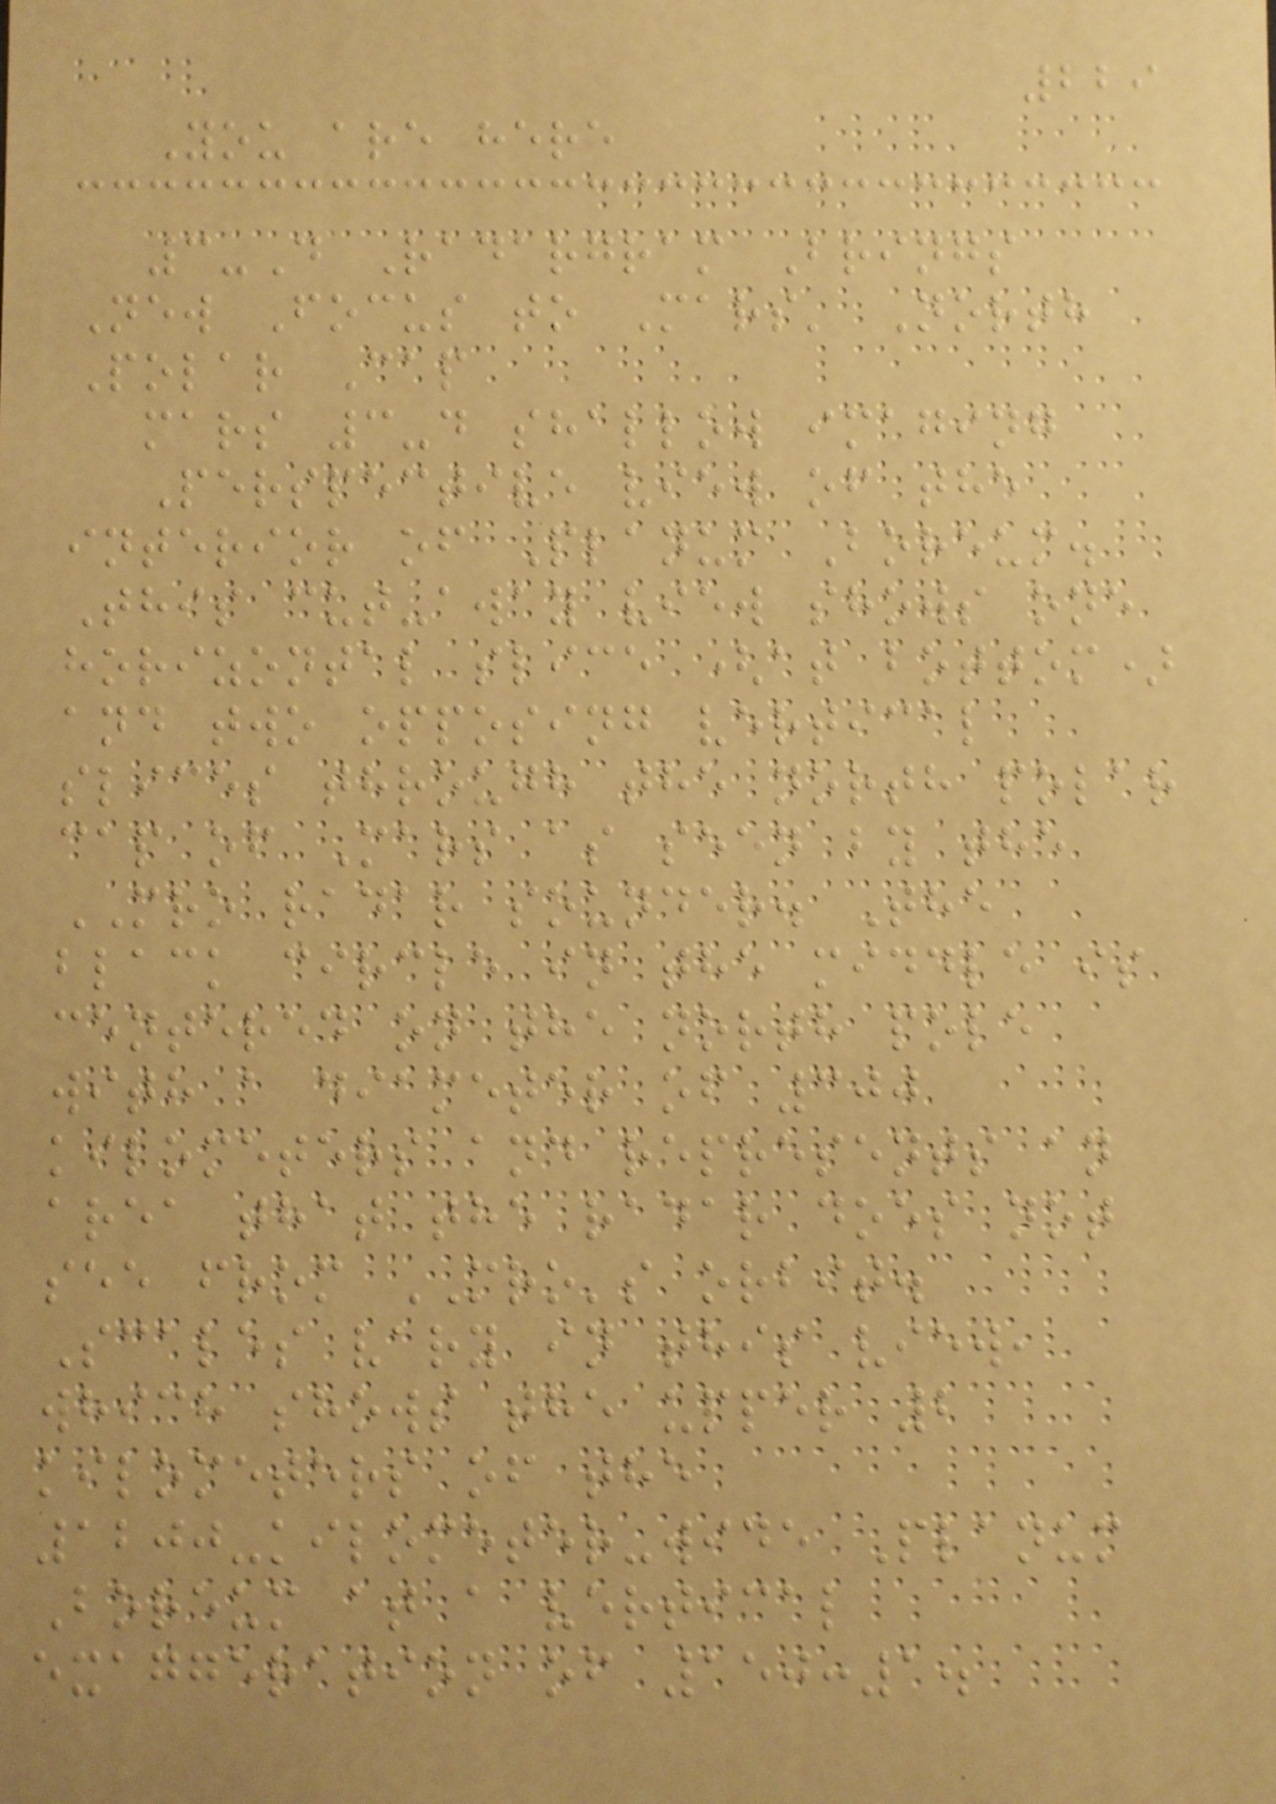229
You are here
3-D Radargram Brings
New Focus to Mars' North
Polar Cap
mars 3-d shallow imaging
Perspective view of the
interior of Planum Boreum.
This cut-away view shows one
horizontal slice (at bottom)
and two opposing vertical
slices through the north polar
cap of Mars as seen by the
MRO radar sounder. The
black circle in the middle is
centered on the north pole
with a diameter of 300
kilometers and represents an
area that the radar does not
see from MRO's orbit.
Scales vary in this view,
which shows the upper 2
kilometers of the
1200-kilometer-wide Planum
Boreum at a vertical
exaggeration of 150:1.
